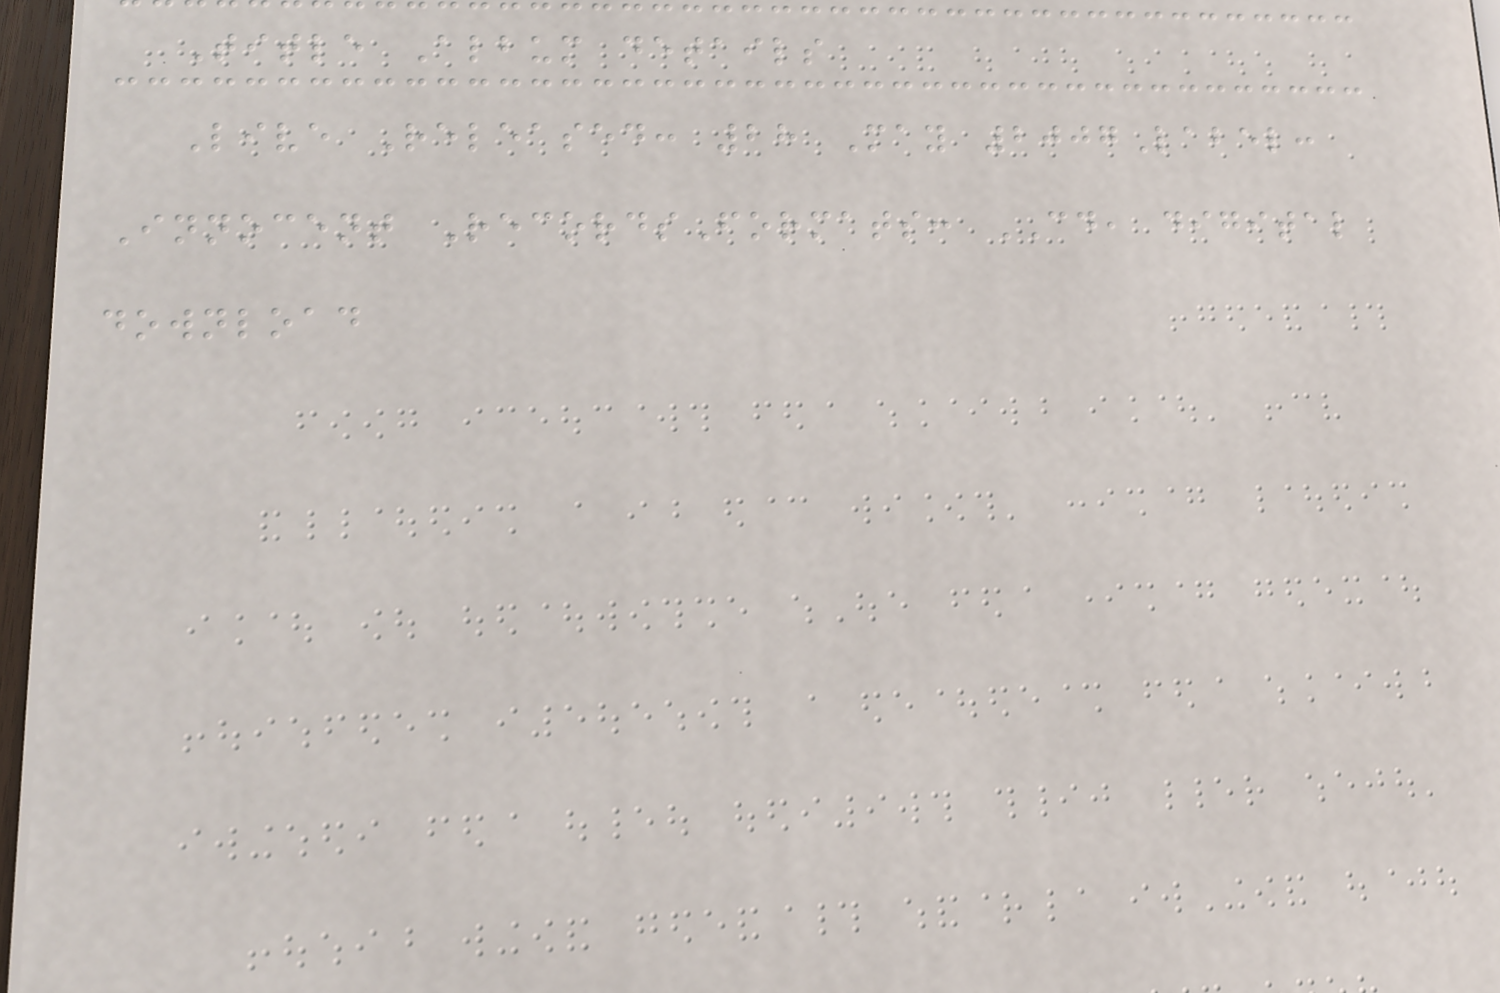Title Album details
Live Released: 28 May 2007Label:
Innocent RecordsFormats: CD, digital
download
